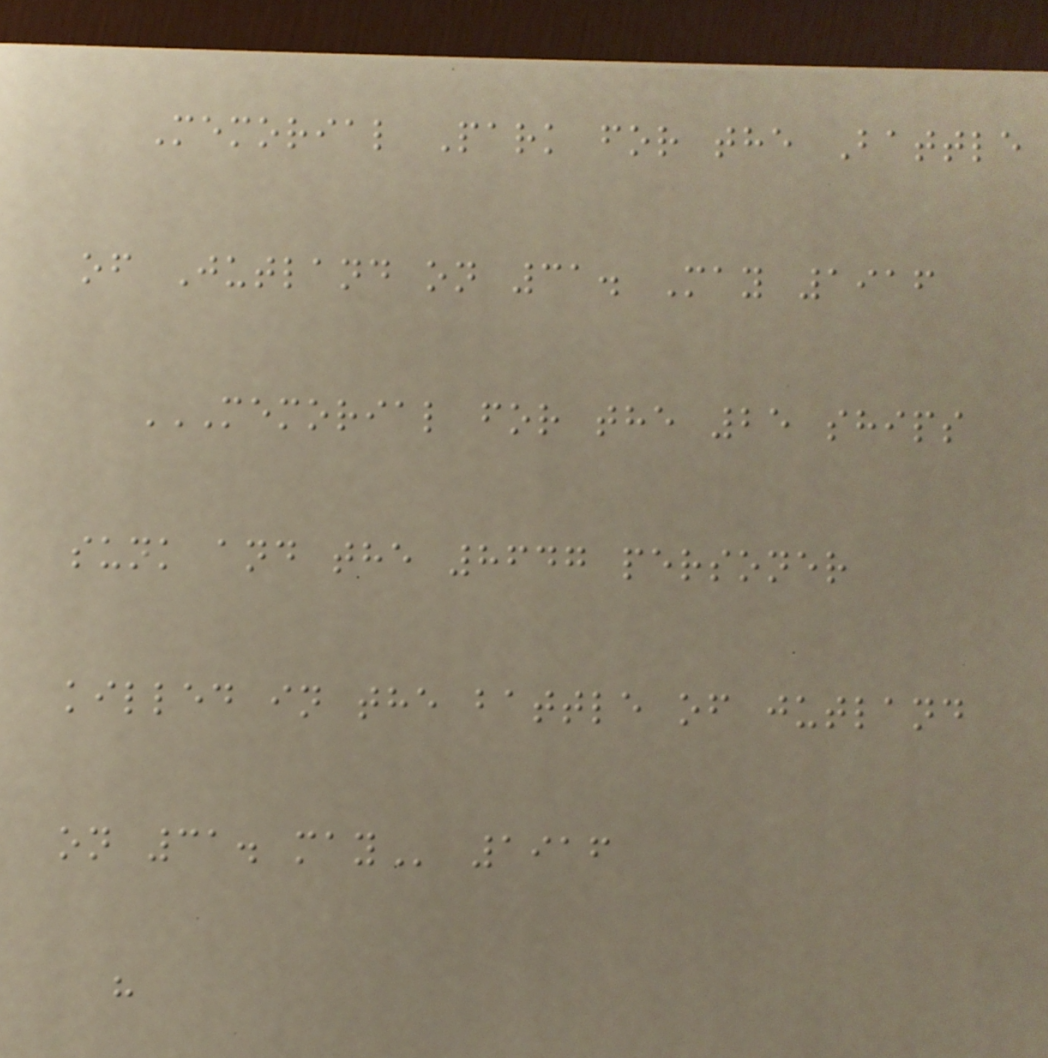Memorial Park for the Battle
of Jutland on 31. May 1916
MEMORIAL FOR THE 25 SHIPS
SUNK AND THE 8647 PERSONER
KILLED IN THE BATTLE OF JUTLAND
ON 31. MAY 1916
h
